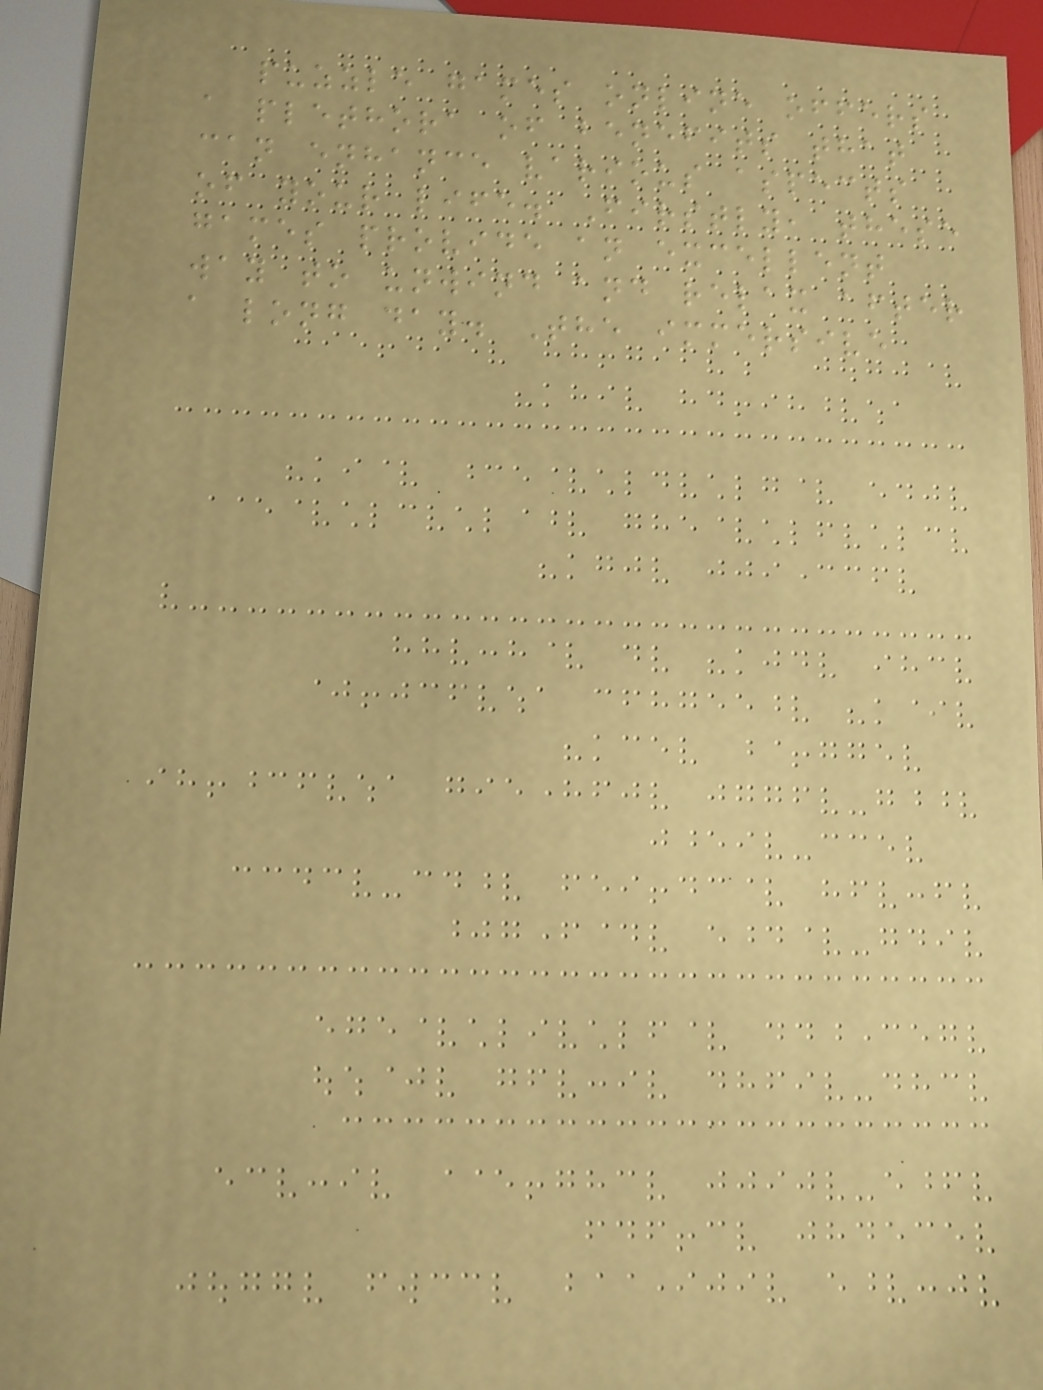puzzle games online offers
a plethora of benefits that
can enhance various aspects
of your life. Firstly, these
games provide an excellent
way to unwind and relax after
a long day. The immersive
